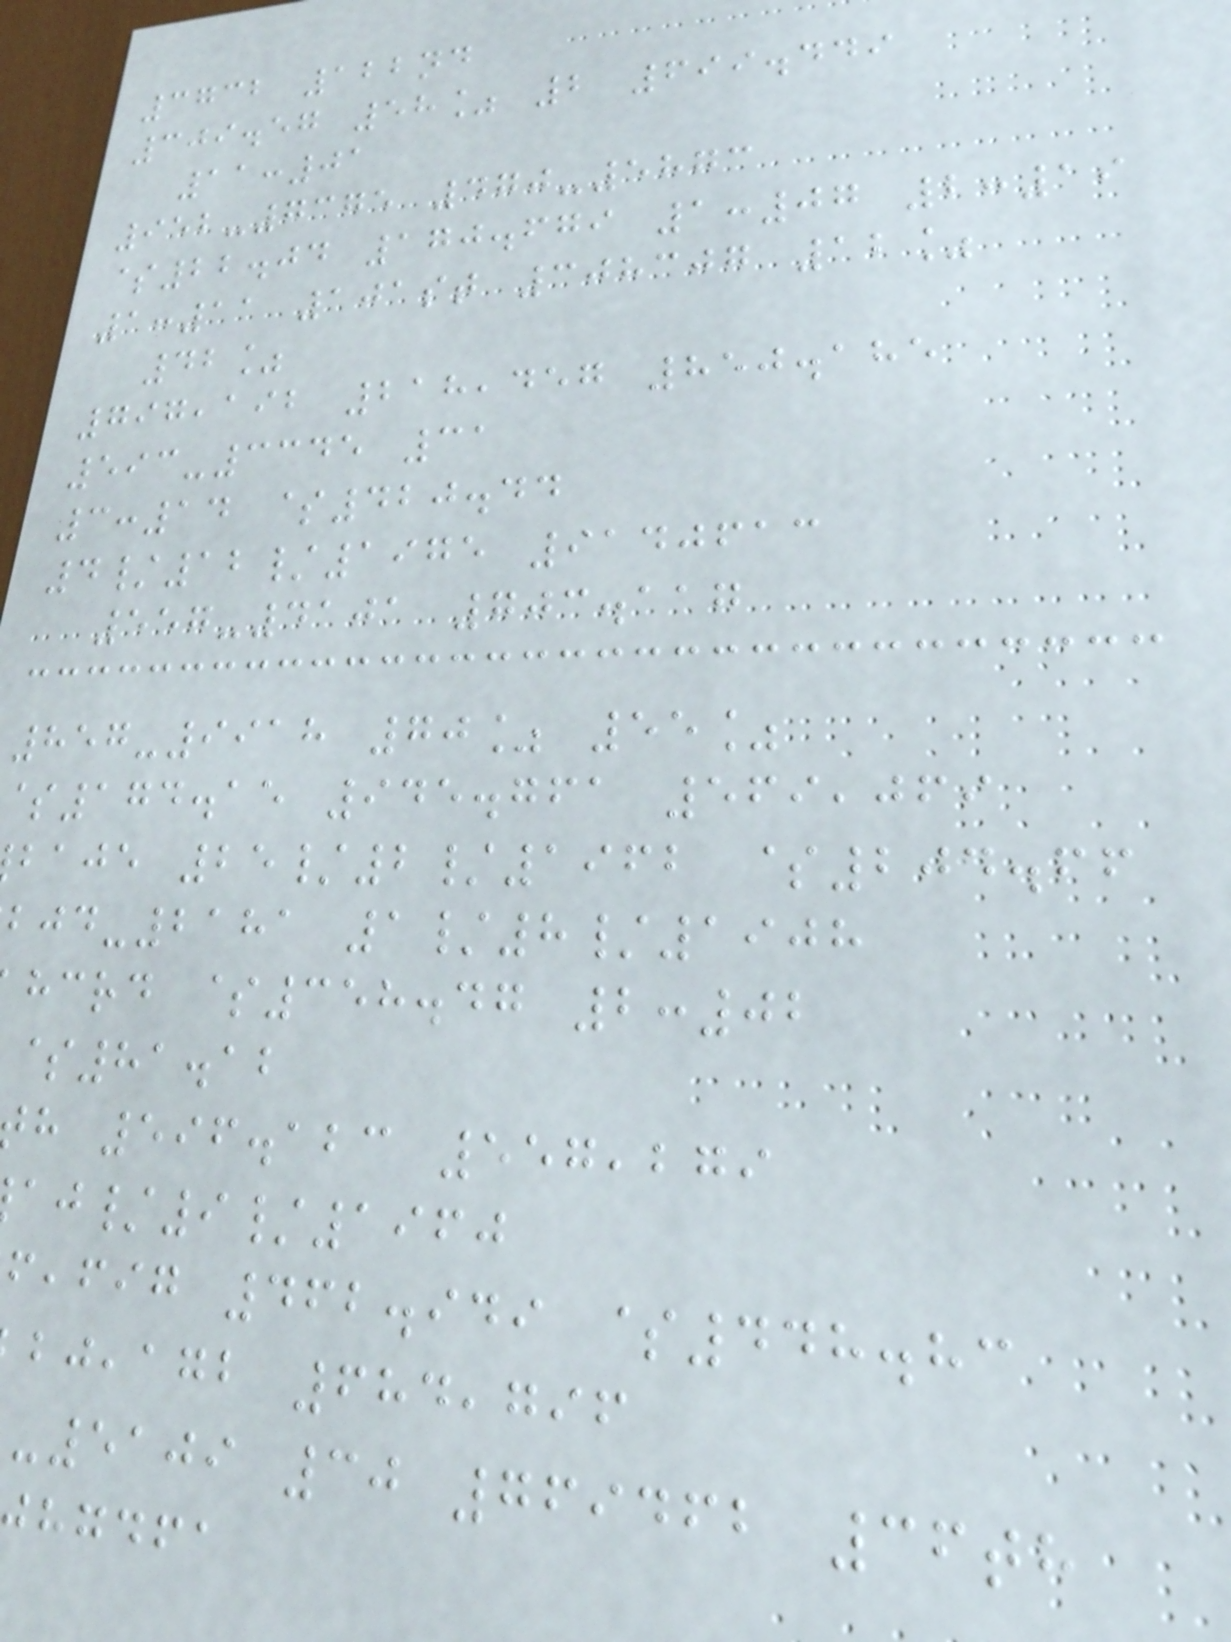3732 122nd
309.57 58% 2 699.449
11:01
952-7375 470-5873
$22.04 170.679 1:07 2:19
1:11 101st 308307 12%
42%
797,192 218,457 850.185
593-3345 31
3:14 $420.44
4/12/1975 9140613
557-4101 703.117
857-9918 70% 55%
174.15 945.761 569,069
baje 25/2/1962 $204.66
-2181 1/8/1908
hcrd $358.47 2:02
$81.12
h 596.123 557,279
/9/1960
,fig 462.949 $448.83
,agb 684,796
-5109 30 769462 36th
hgdfa
